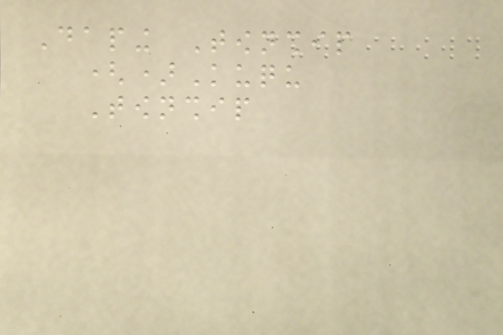Daping Township
()Kuqu
Township
